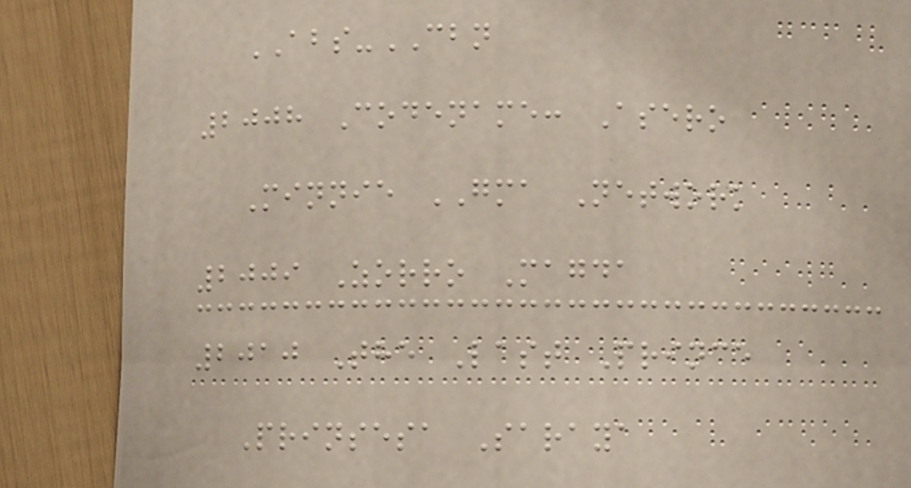ABS-CBN
2008 Codename: Asero
Minnie GMA Network
2009 Zorro Magda
2010 The Last Prince
Prinsesa Saraya
